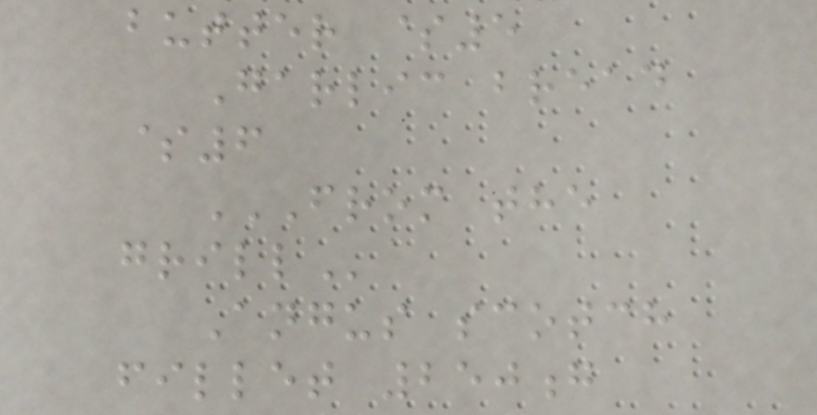butter $5
Garlic bread
$6
FROM THE
GRILL
Angus scotch
fillet 250g
